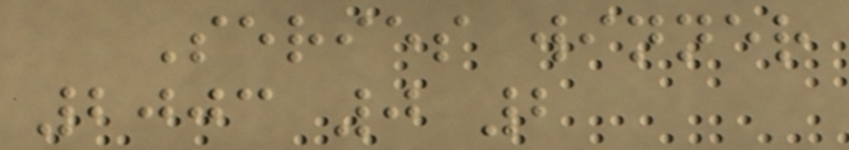Series winner
2003 0 2
